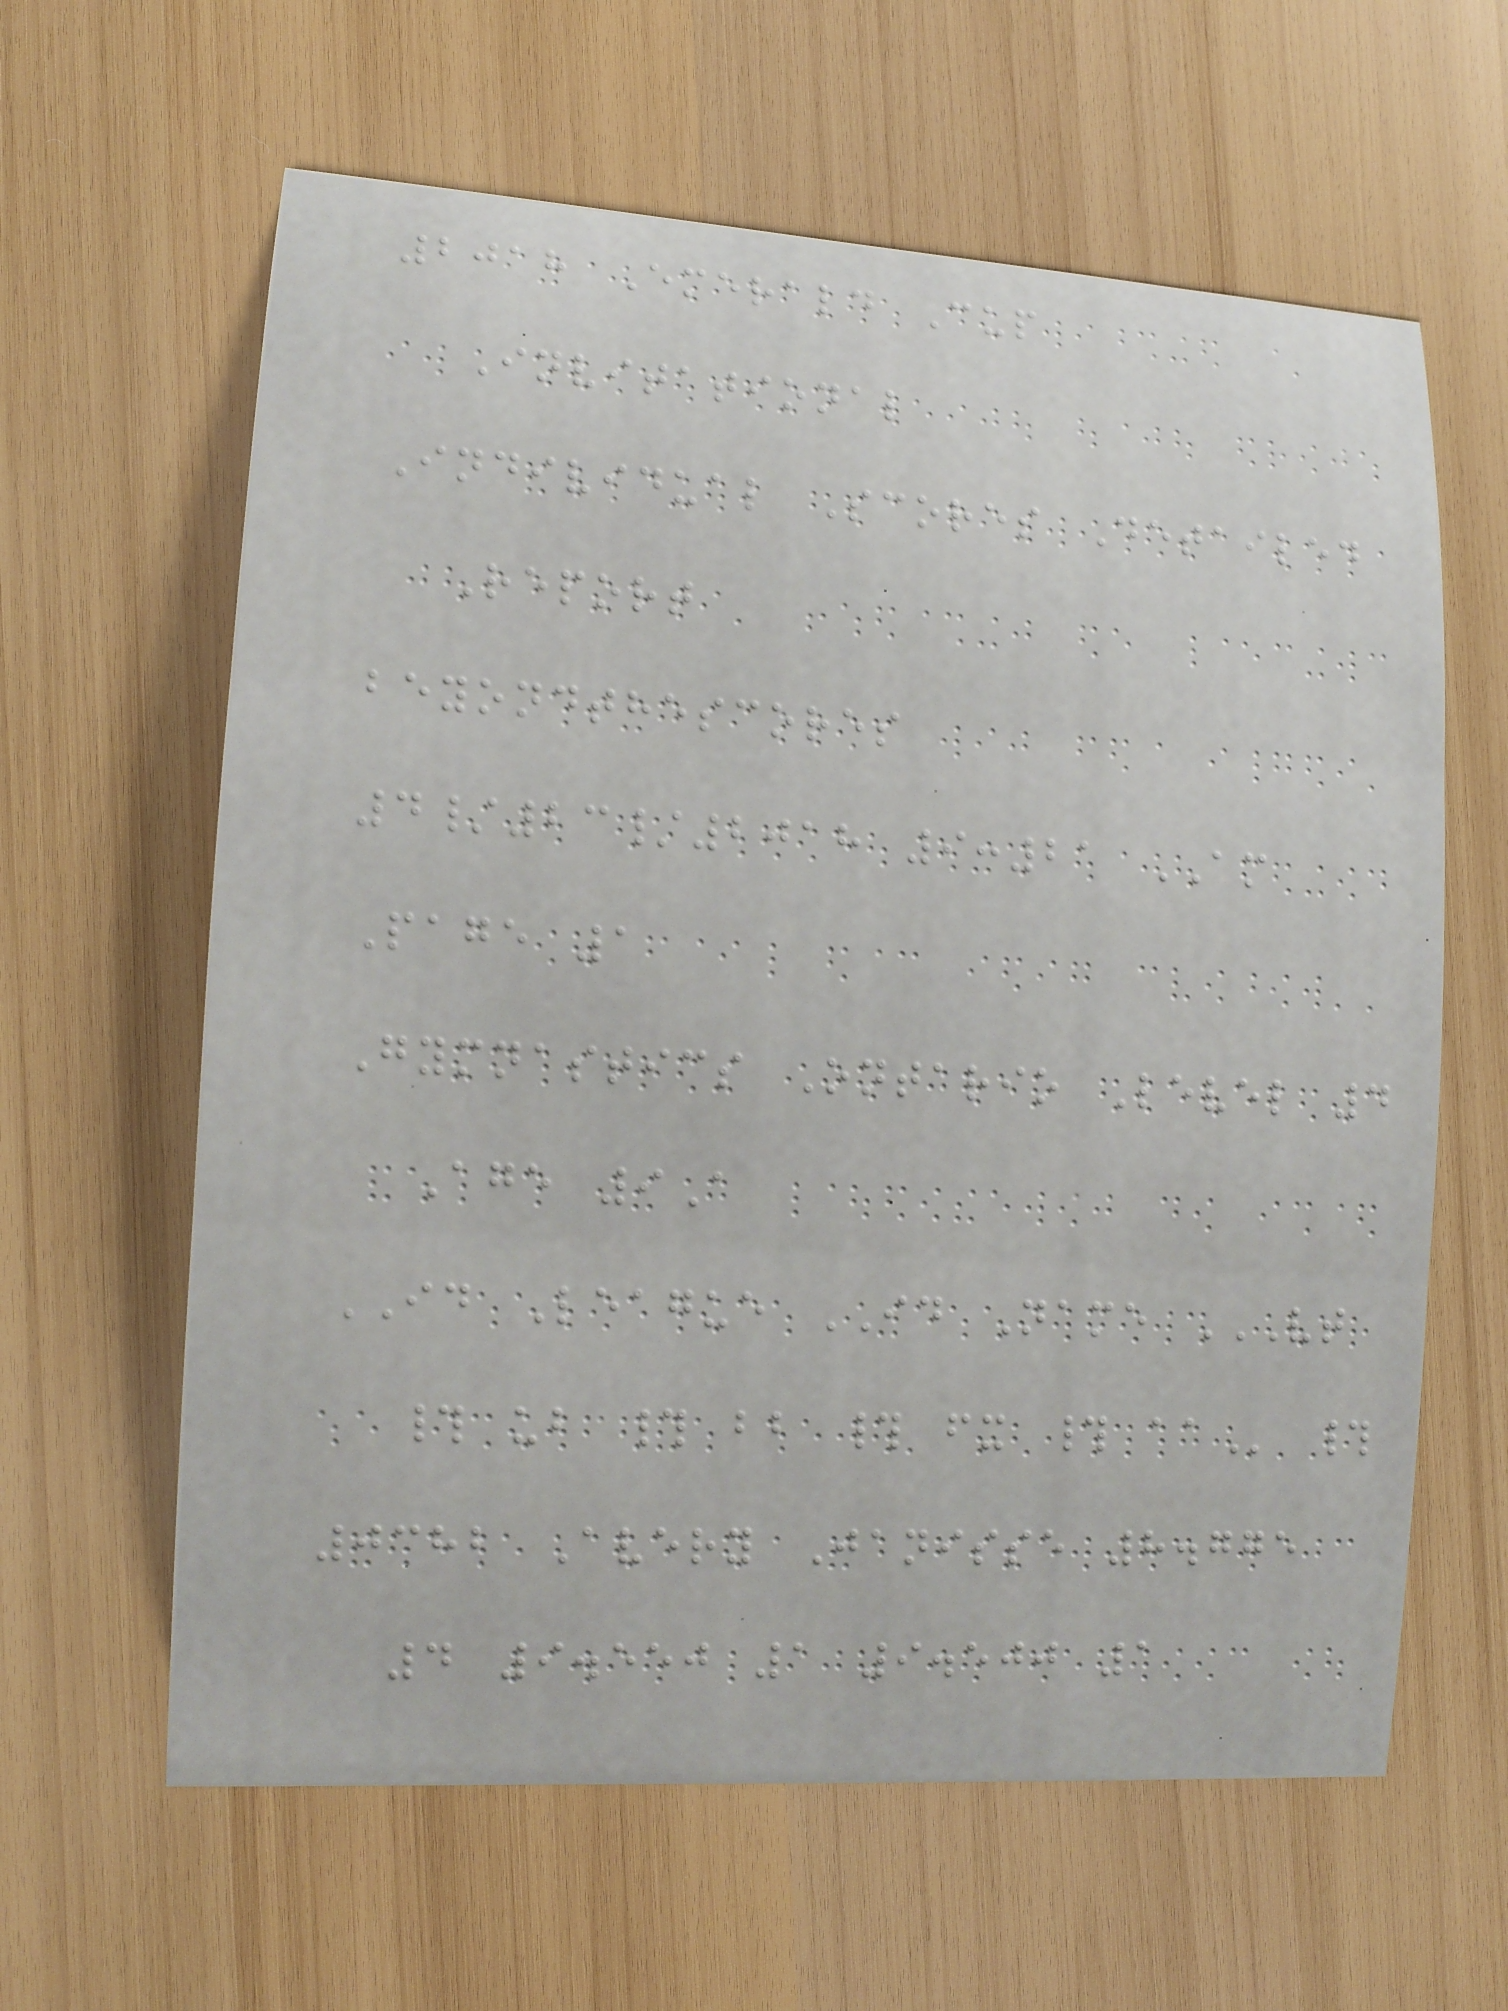2018 Emerald Cup
Invitational
Individual Scores Detailed
Report
beyondthescores
4/23/2018 9:21 AM
Page 1
Gymnastics Ontario Level 4
Age 9A
ID League ID Name VT
# UB # BB # FX # AA #
0382 Avery Janisse 8.775
4 9.550 1 9.500 1
